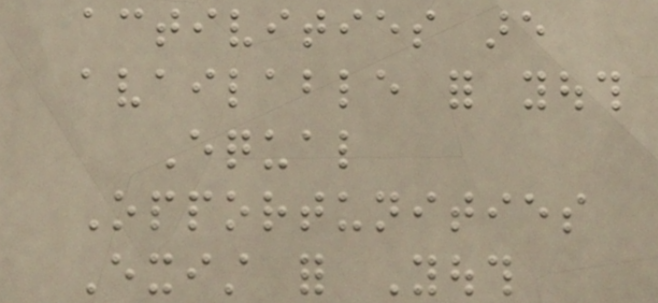activities are
available for youth
Equal
Opportunities
Exist for Youth
